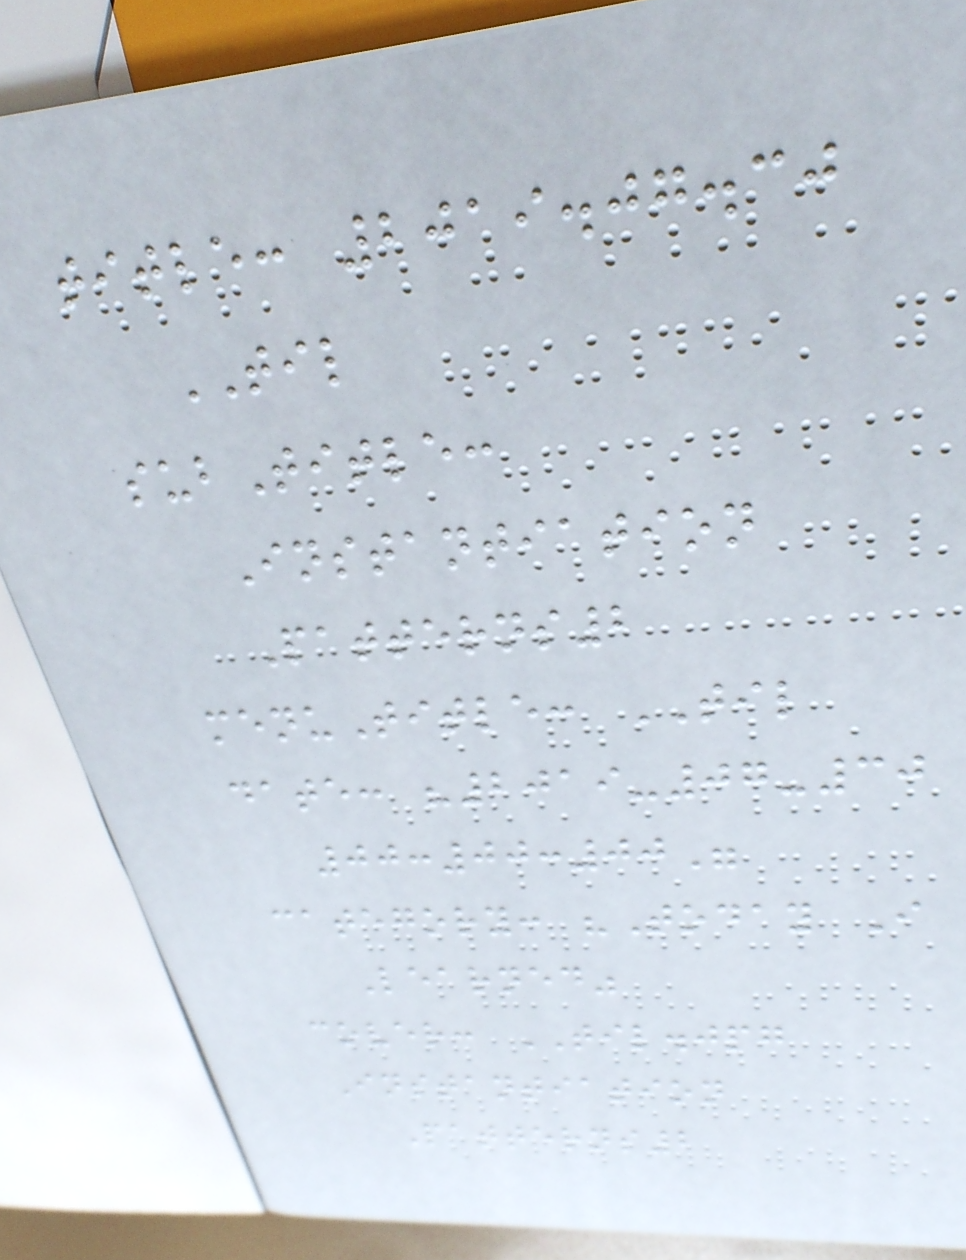title: 2019.07.30
TIL
subTitle:
Instantiation
Patterns2
menuTitle: TIL
date: "2019-07-30
00:00:00"
category: "Today I
Learned"
cover: TIL.jpg
Instantiation
Patterns2
